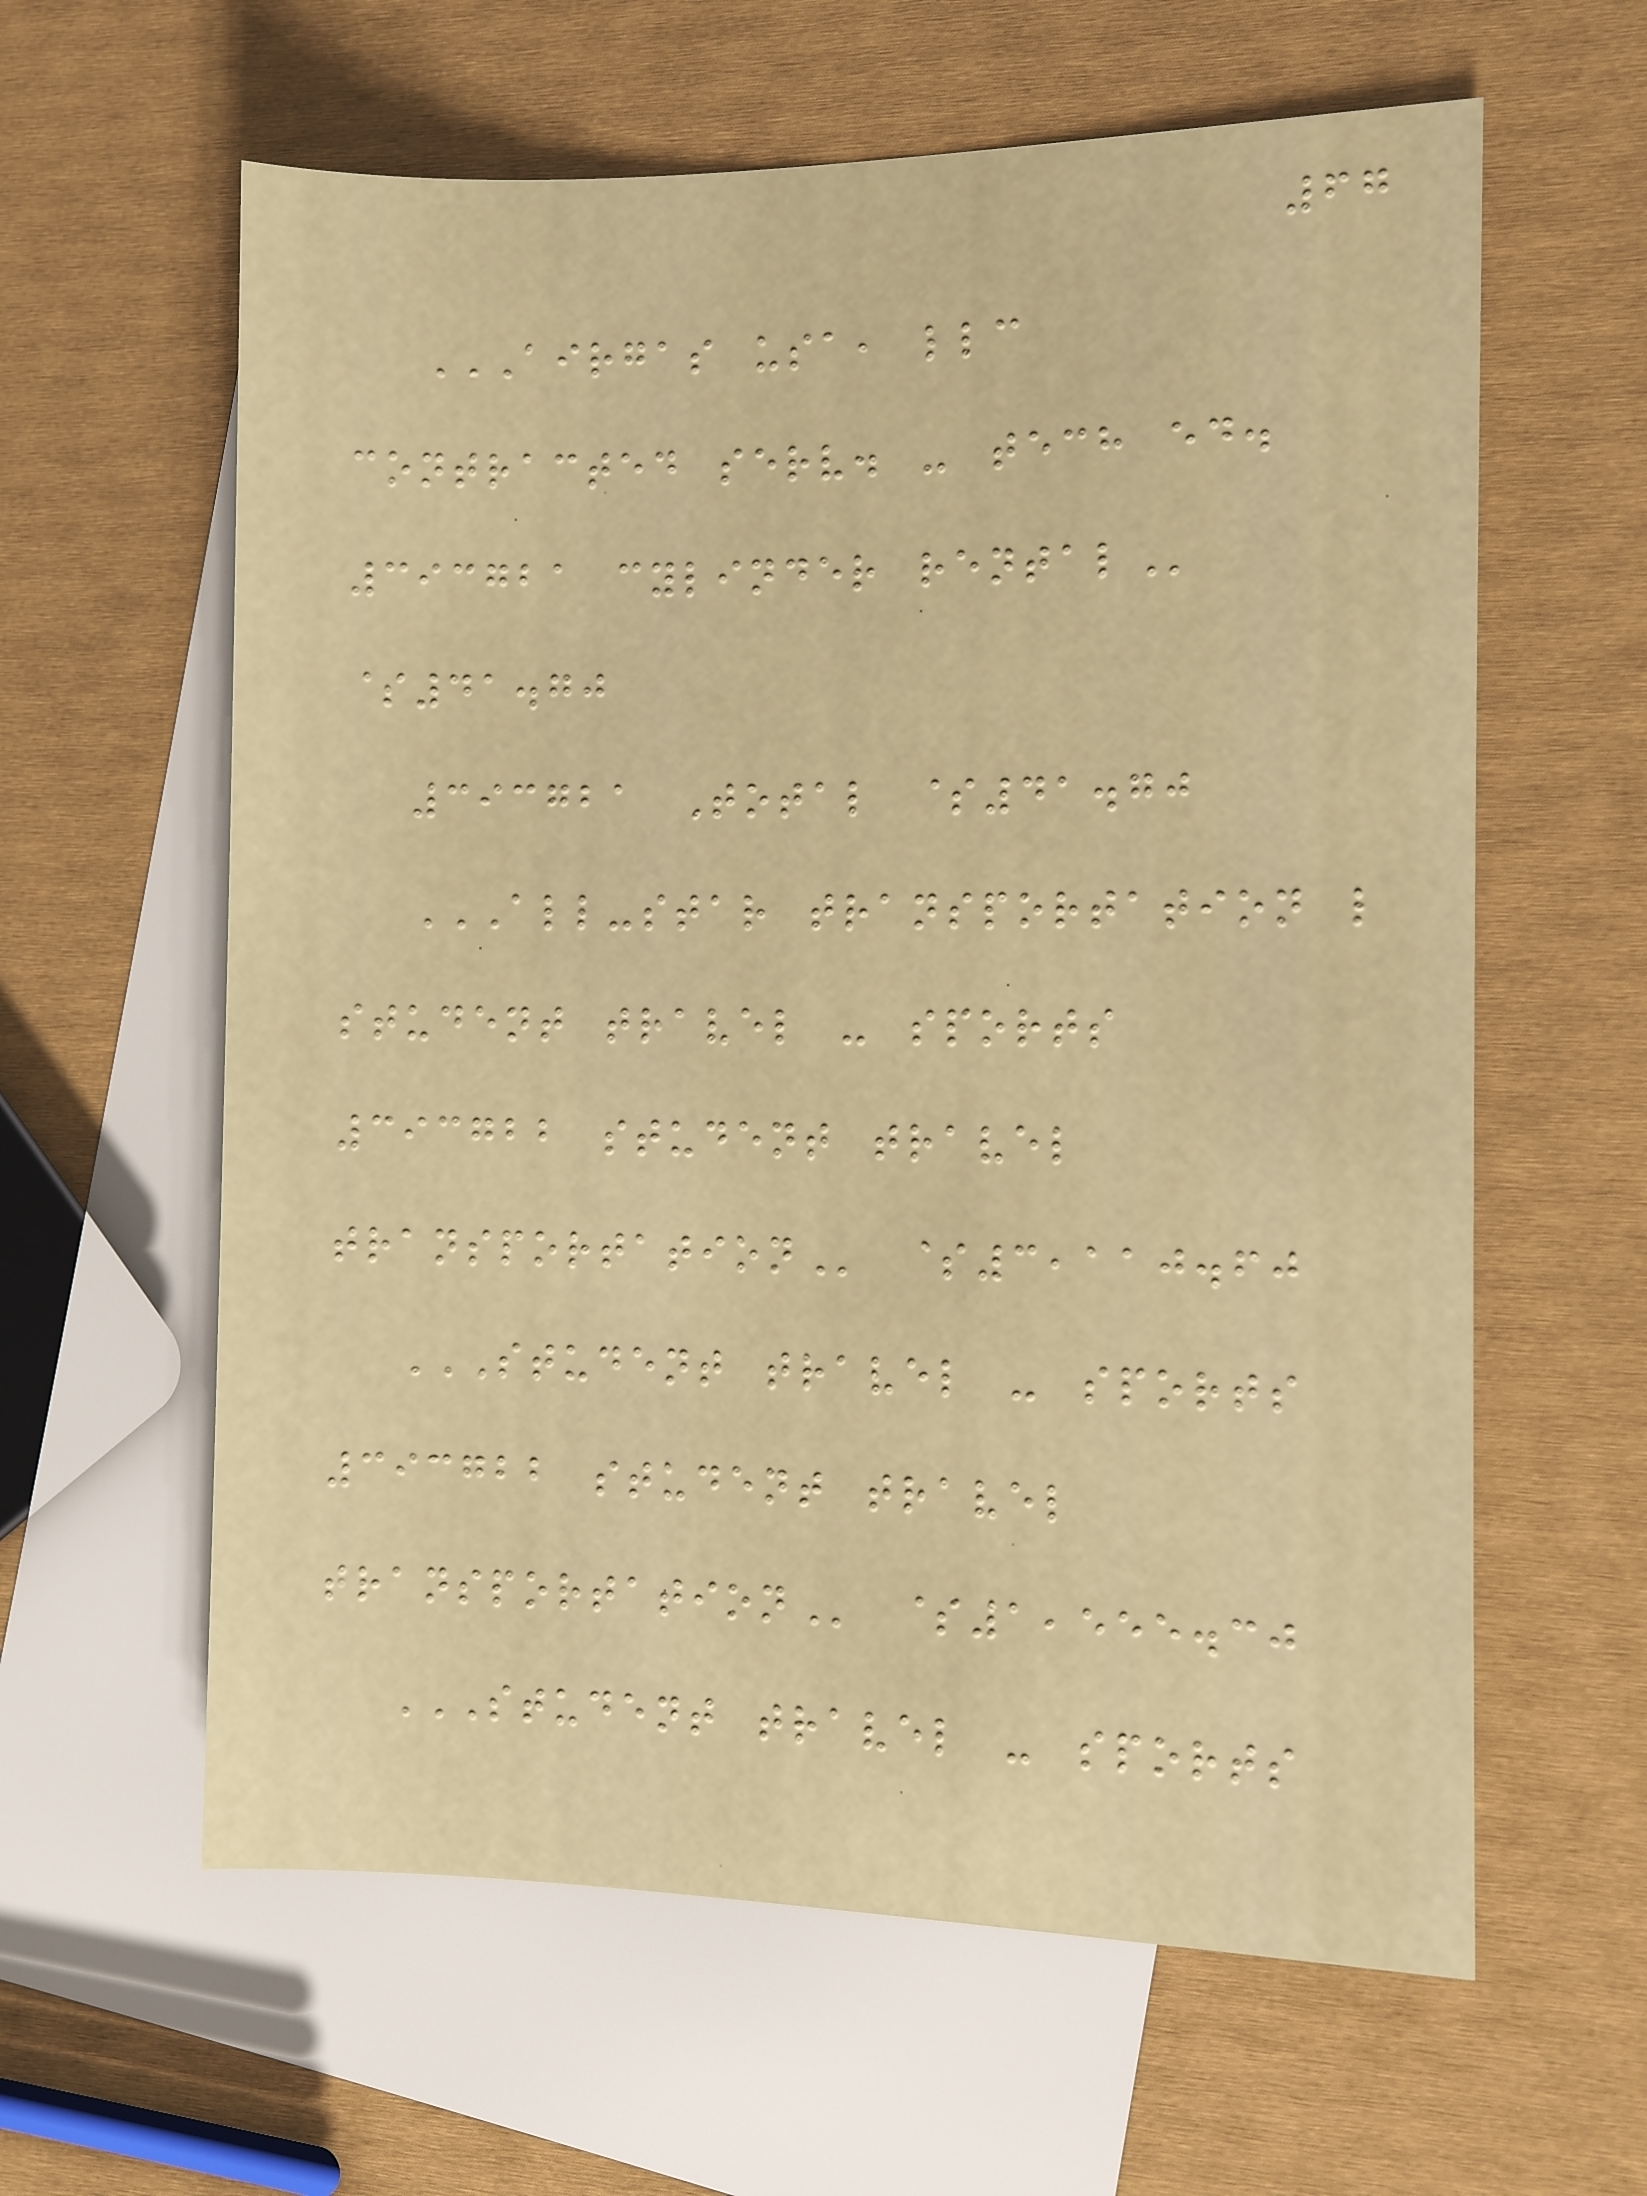67
AIRGAS USA, LLC
CONTRACTED SERV. - TECH ED.
393721 CYLINDER RENTAL
$41.70
393721 Total $41.70
ALL-STAR TRANSPORTATION L
STUDENT TRAVEL - SPORTS
393722 STUDENT TRAVEL
TRANSPORTATION $3,110.60
STUDENT TRAVEL - SPORTS
393722 STUDENT TRAVEL
TRANSPORTATION $1,555.30
STUDENT TRAVEL - SPORTS
